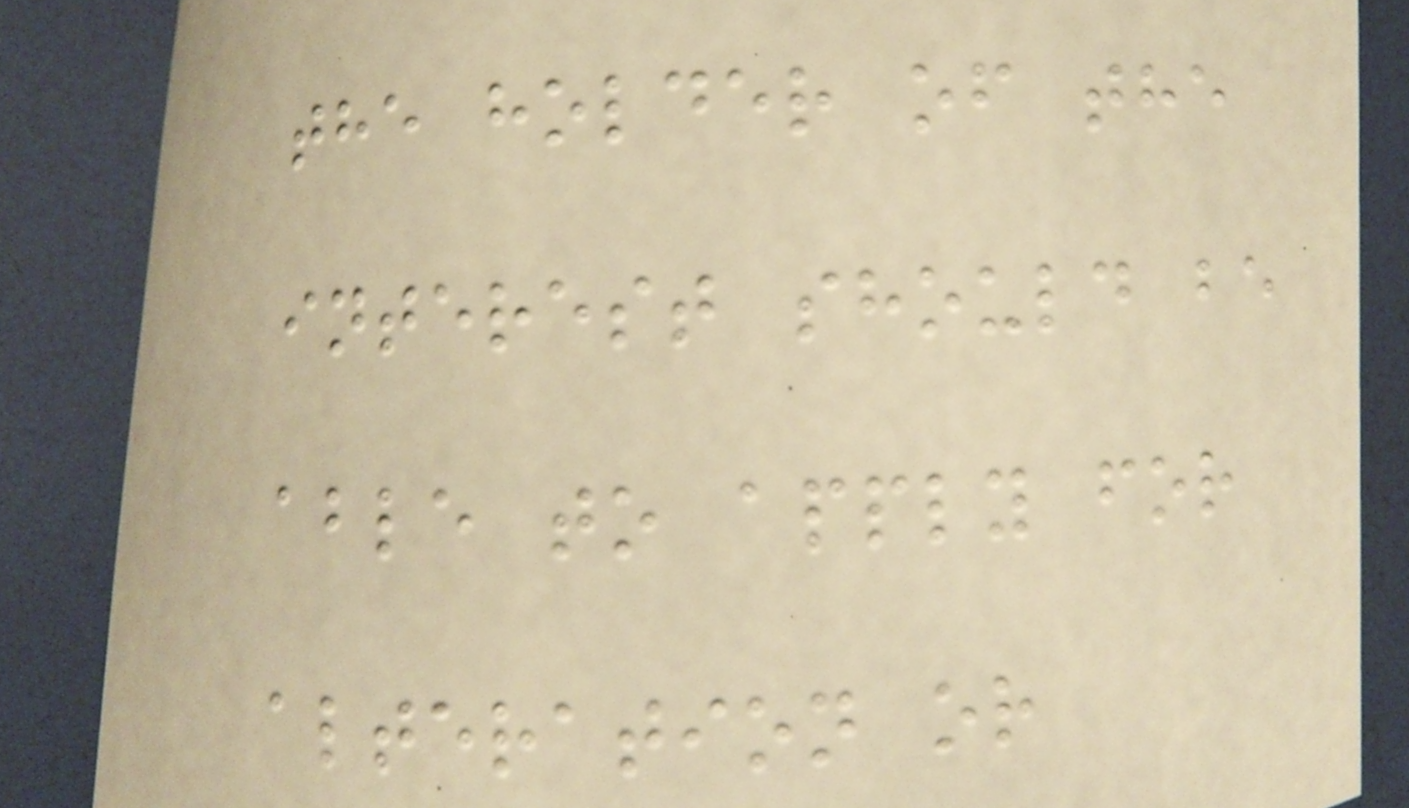the holder of the
interest should be
able to apply for
alteration or
